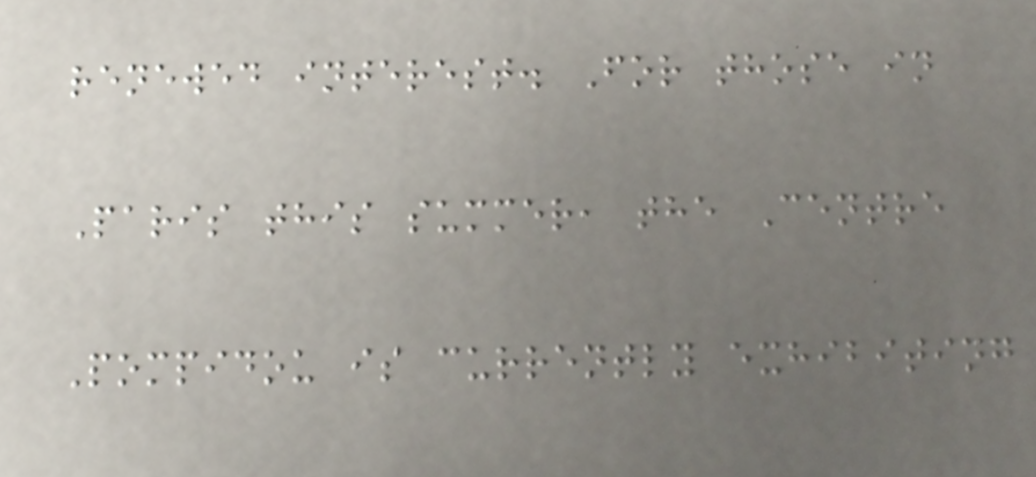renewed interest. For those in
Paris this summer, the Centre
Pompidou is currently exhibiting
